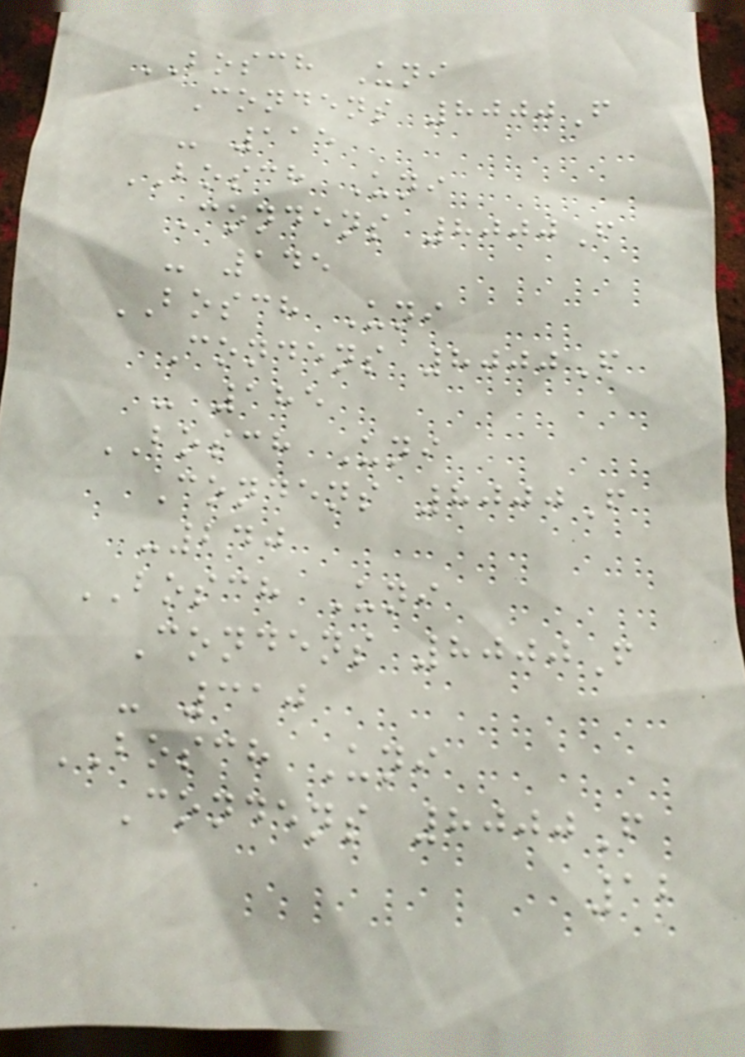BOSCH Uni
Condens 8000F
- 115
BOSCH Uni
Condens 8000F
- 145
BOSCH Uni
Condens 8000F
- 185
BOSCH Uni
Condens 8000F
-240
BOSCH Uni
Condens 8000F
- 310
BOSCH Uni
Condens 8000F
12
